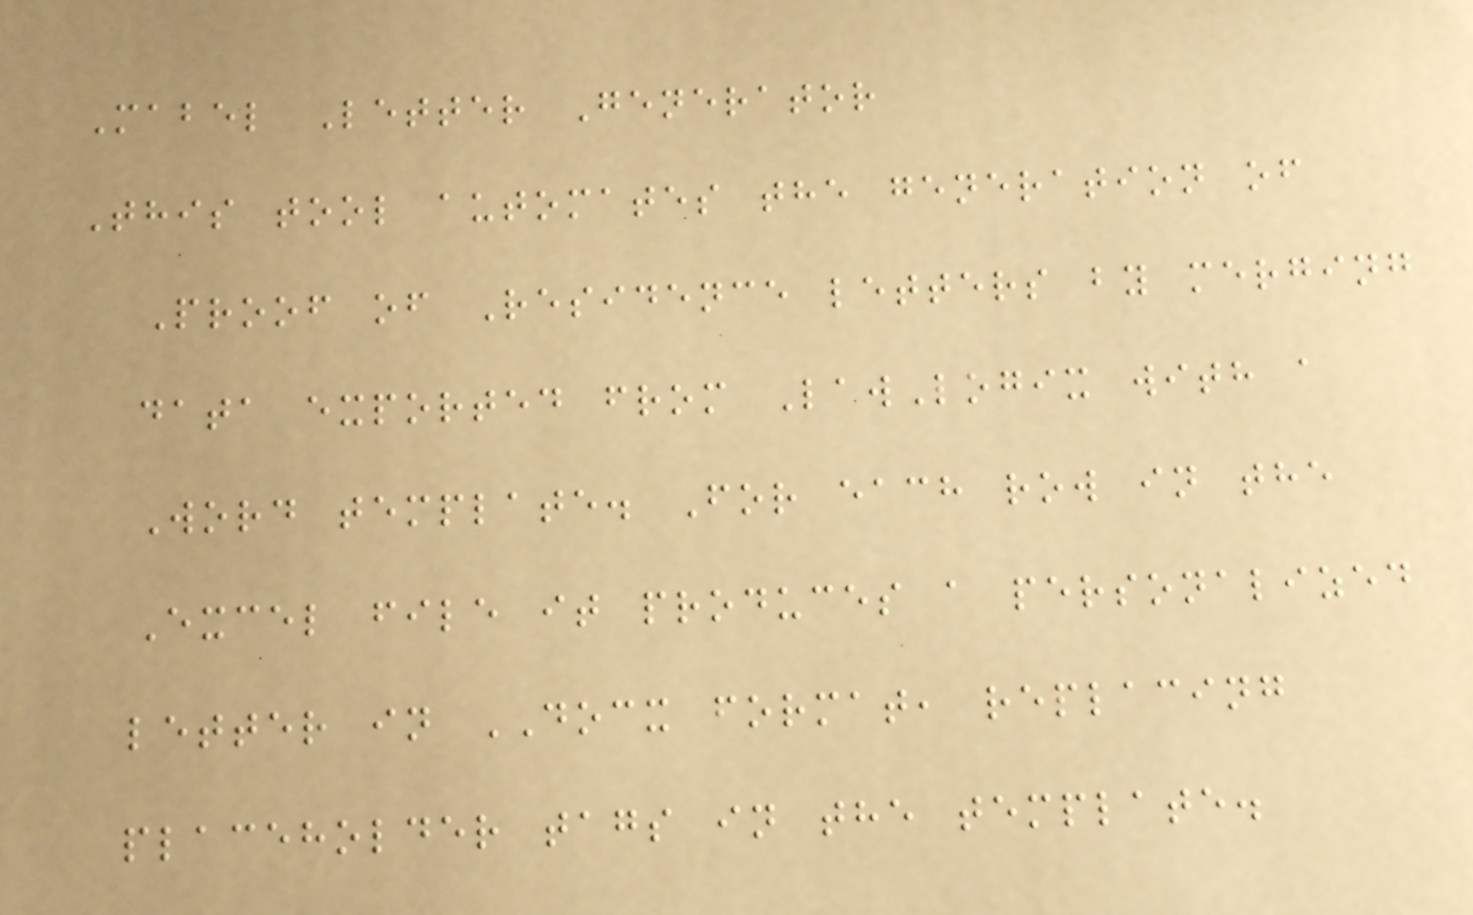Mabel Letter Generator
This tool automates the generation of
Proof of Residence letters by merging
data exported from LawLogix with a
Word template. For each row in the
Excel file it produces a personalized
letter in DOCX format, replacing
placeholder tags in the template.
